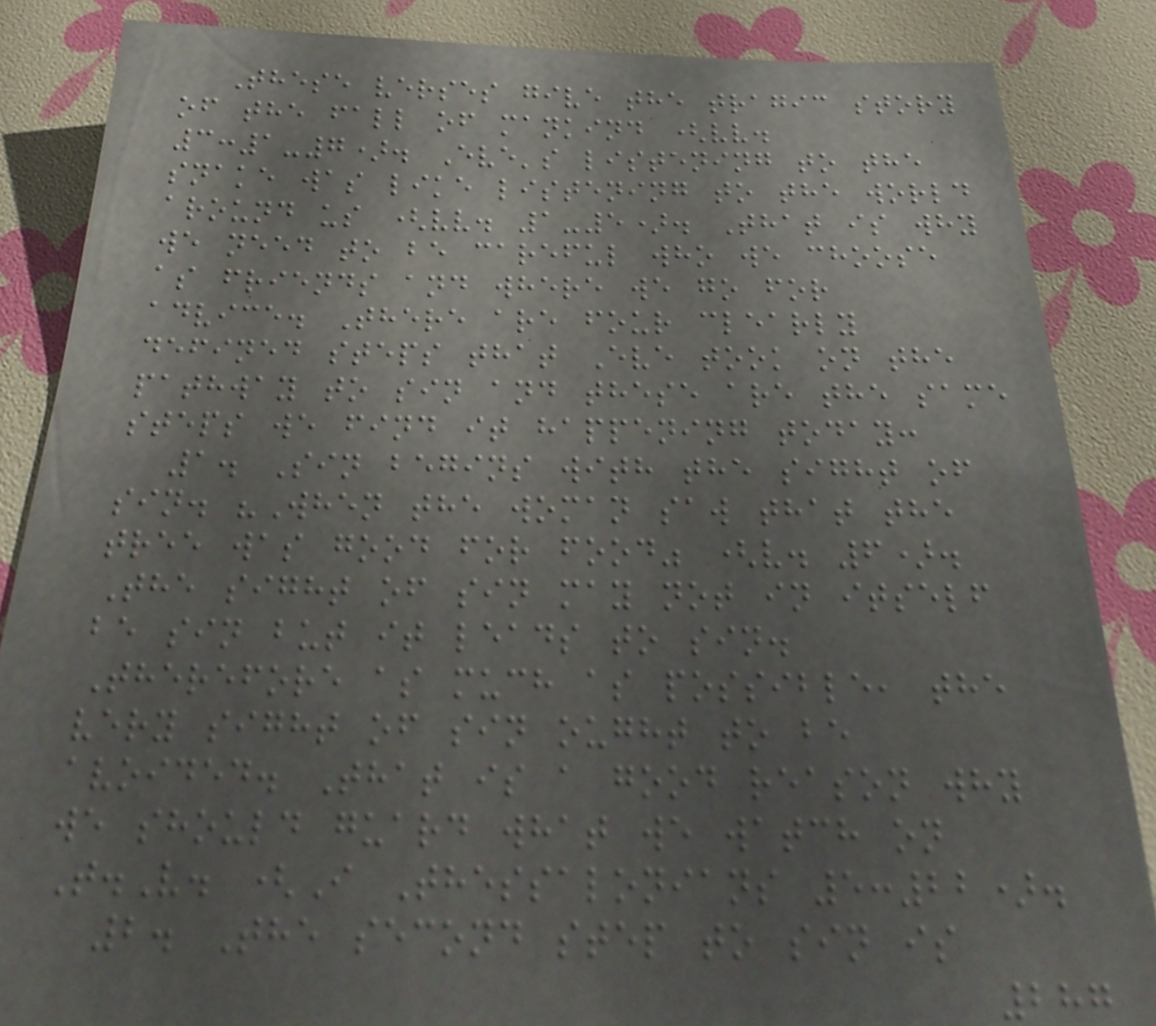These verses give the tragic story
of the fall of mankind (vv.
3:1-7). Eve's listening to the
snake was like listening to the world
around us (vv. 1-5). That is why
we need to be careful who we choose
as friends and where we go for
advice. There are four clearly
defined steps that Eve took on the
pathway to sin and these are the same
steps we find it happening today:
1. Sin begins with the sight of
sin. "When the woman saw that the
tree was good for food" (v. 6).
The sight of sin may not in itself
be sin but it leads to sin.
Therefore as much as possible, the
very sight of sin ought to be
avoided. That is a good reason why
we should guard what we watch on
T.V. (I Thessalonians 5:22).
2. The second step to sin is
287
